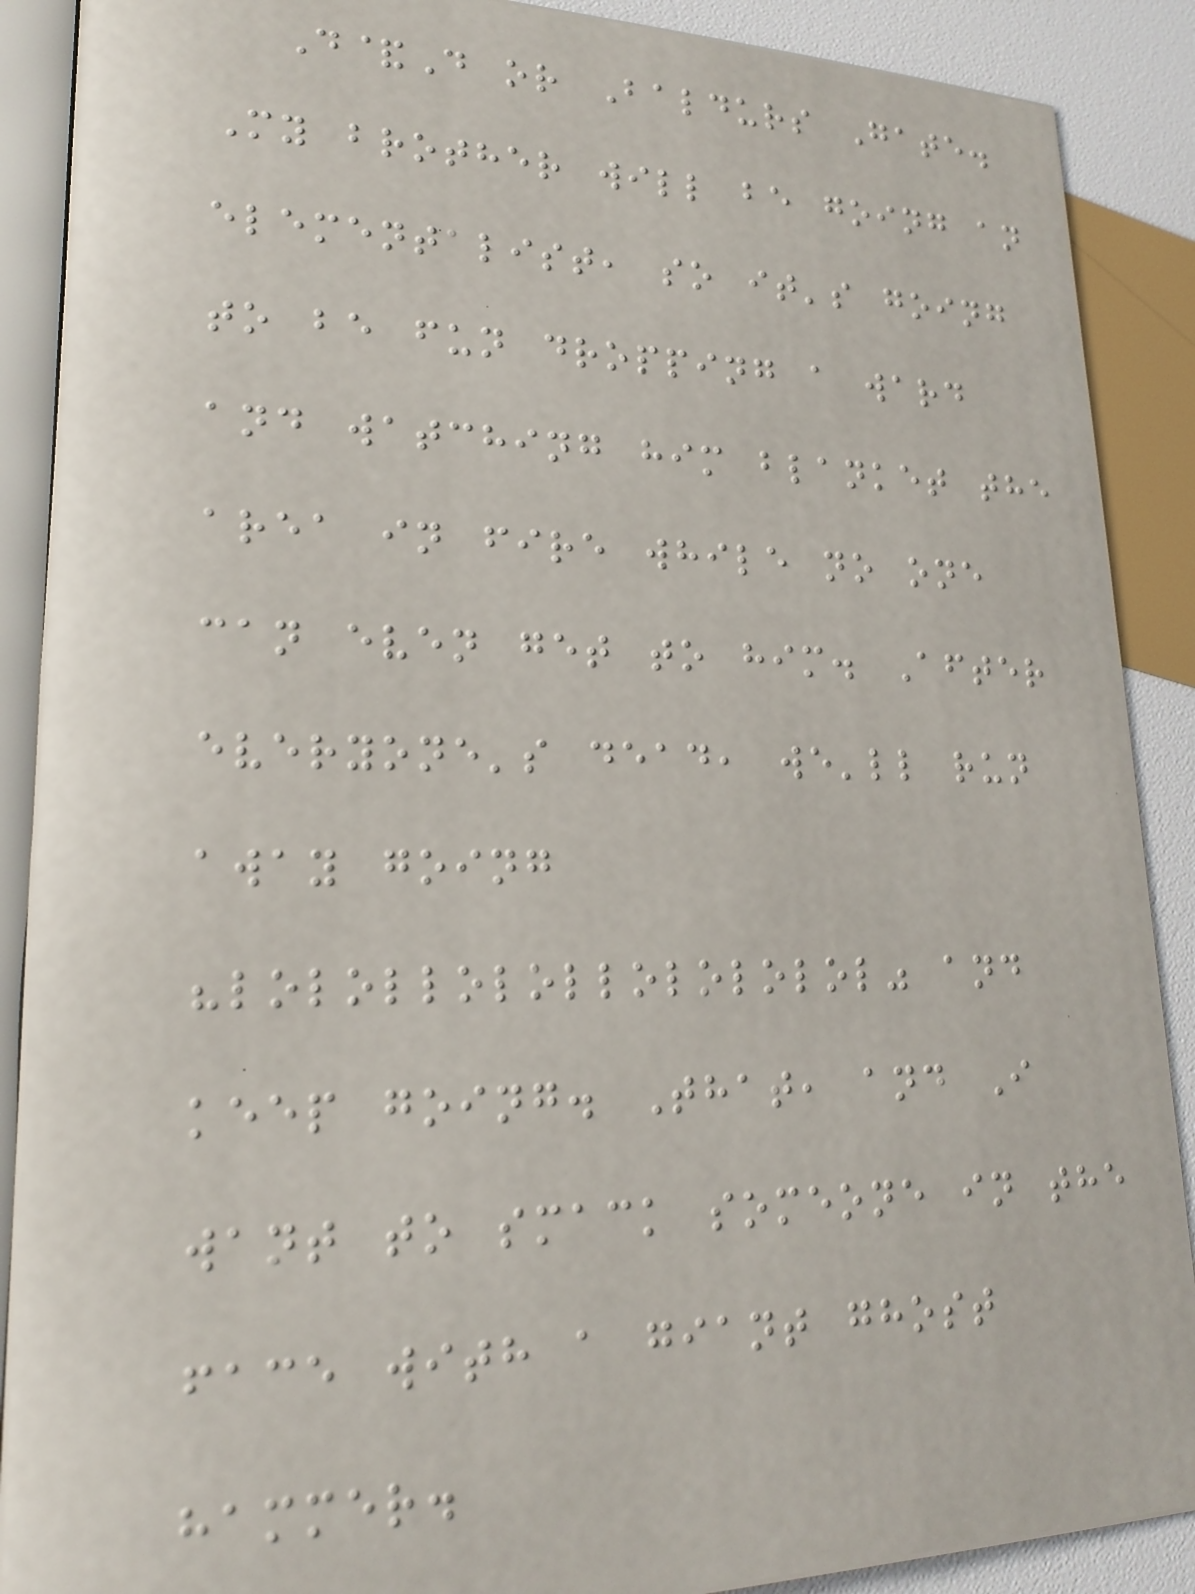D&D or Baldurs Gate.
My brother will be going an
elementalist, so it's going
to be fun dropping a ward
and watching him blanket the
area in fire while no one
can even get to him. After
everyone's dead, we'll run
away going
"lolollolollolololol" and
keep going. That, and I
want to smack someone in the
face with a giant ghost
hammer.
